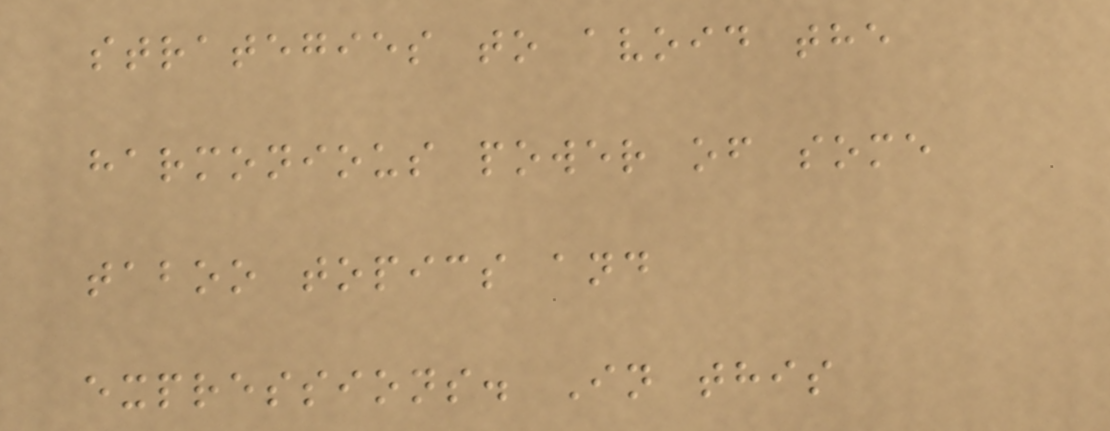strategies to avoid the
harmonious power of some
taboo topics and
expressions. In this
